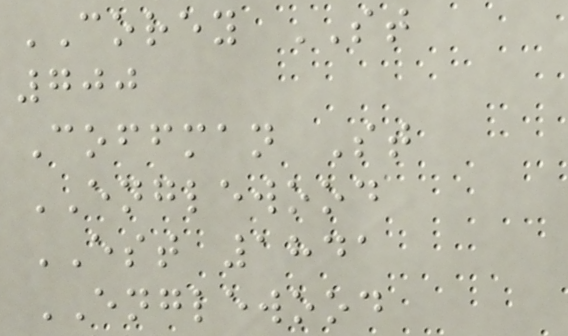COREY ST
700
Coffman St
ENGLEWOOD
EST 1841
ENGLEWOOD
